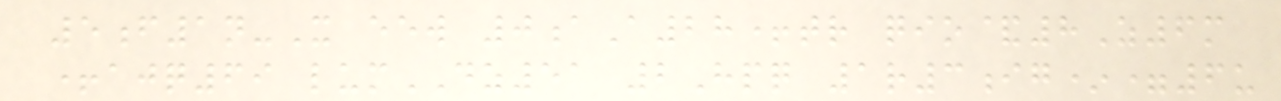5f1n-X eew 0aA28+tr qio&8Z6m
+ajq69 lumDZ51 2Hpq 1r3ig*=6u
